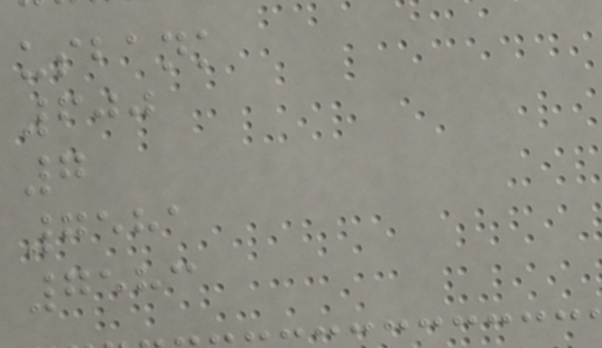usbank
600
7
7581
7583
